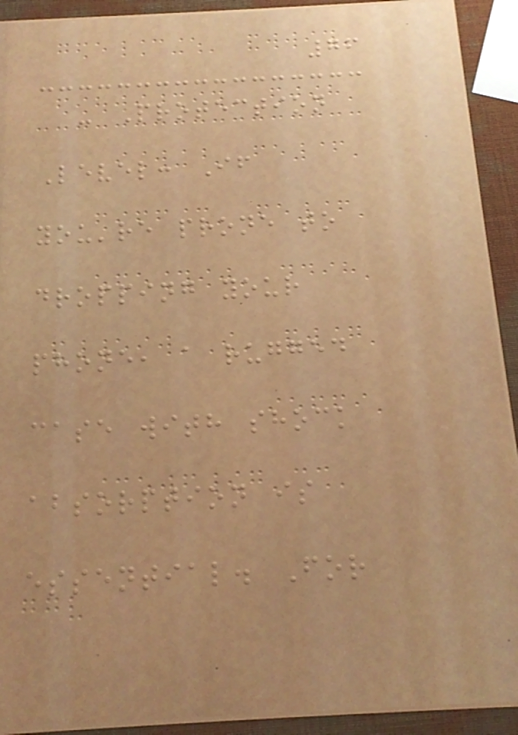76
- Protection
Level: If
you're prone to
dropping your
phone, a rugged
case with shock
absorption is
essential. For
